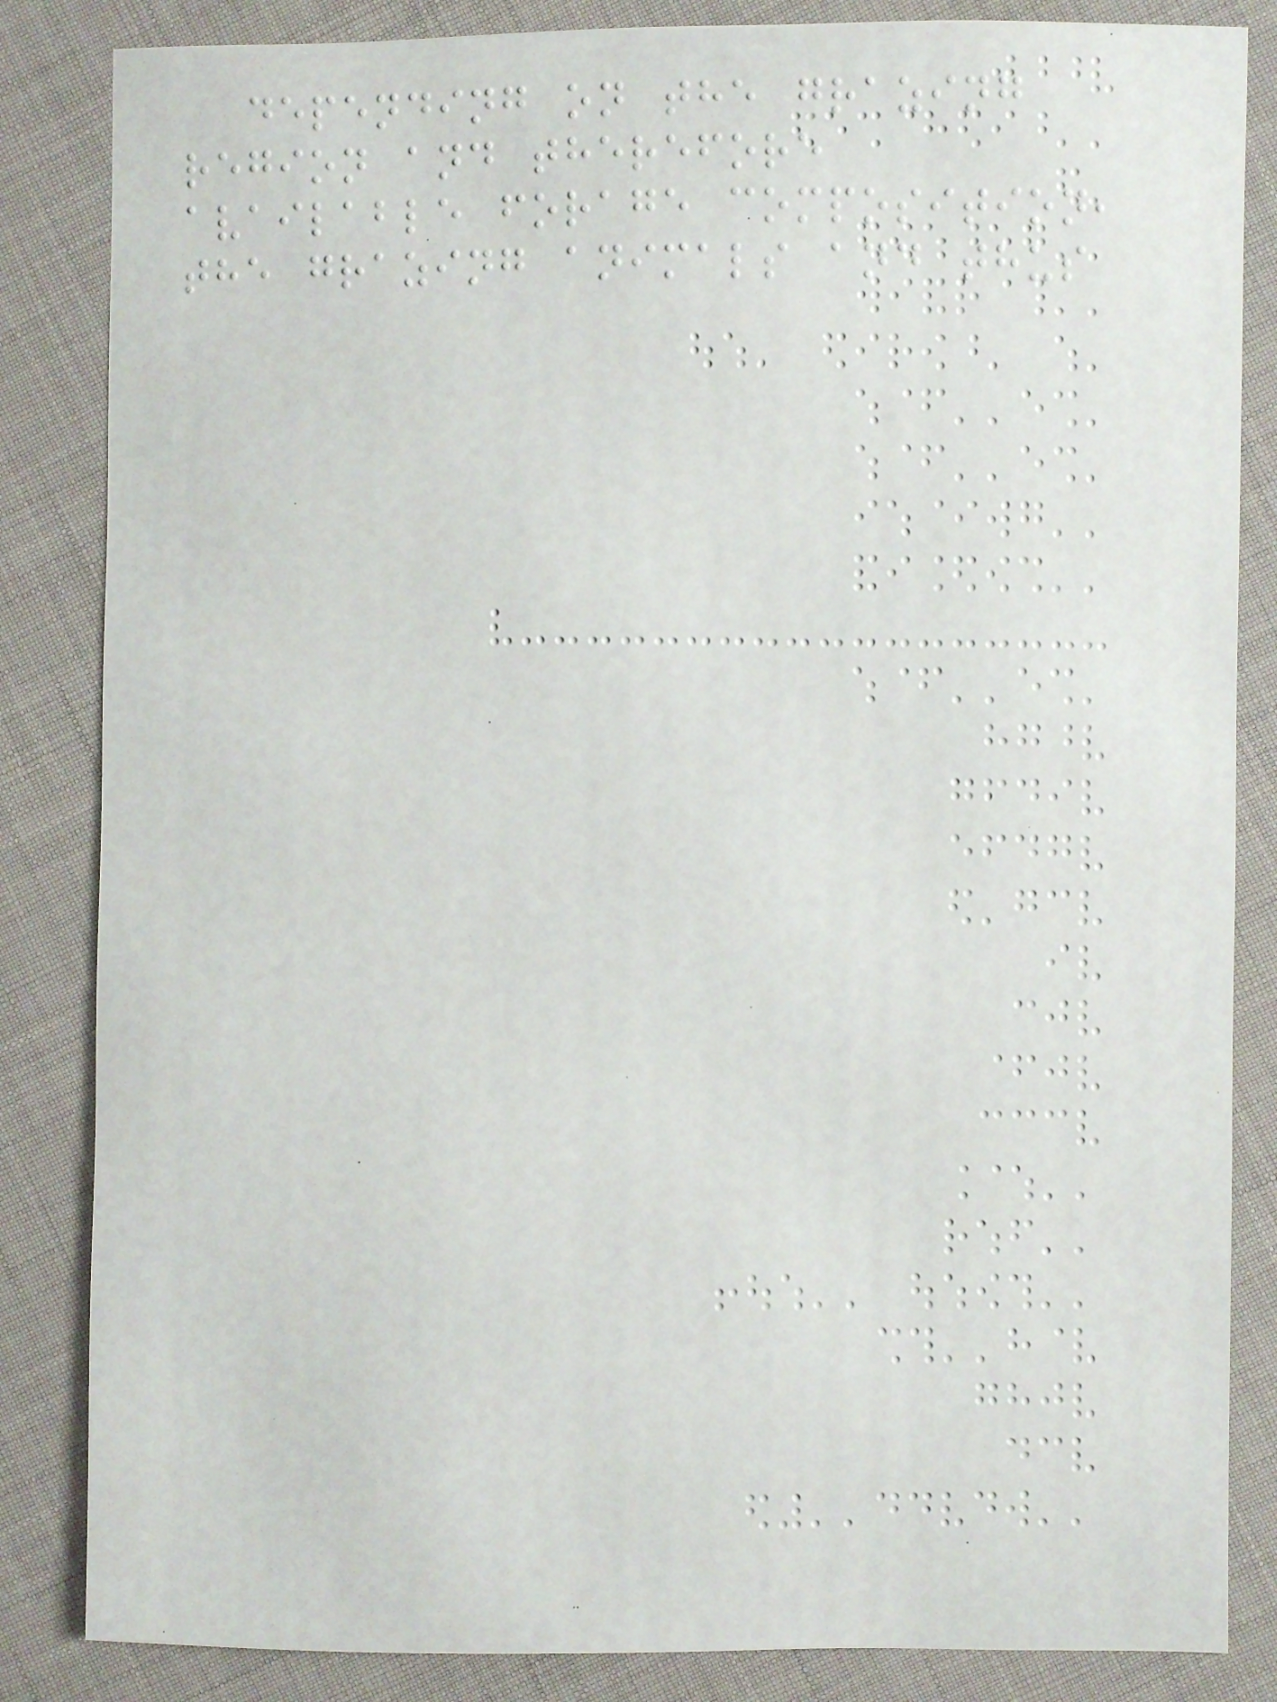depending on the grazing
region and therefore
available forage composition,
the grazing animals and thus
